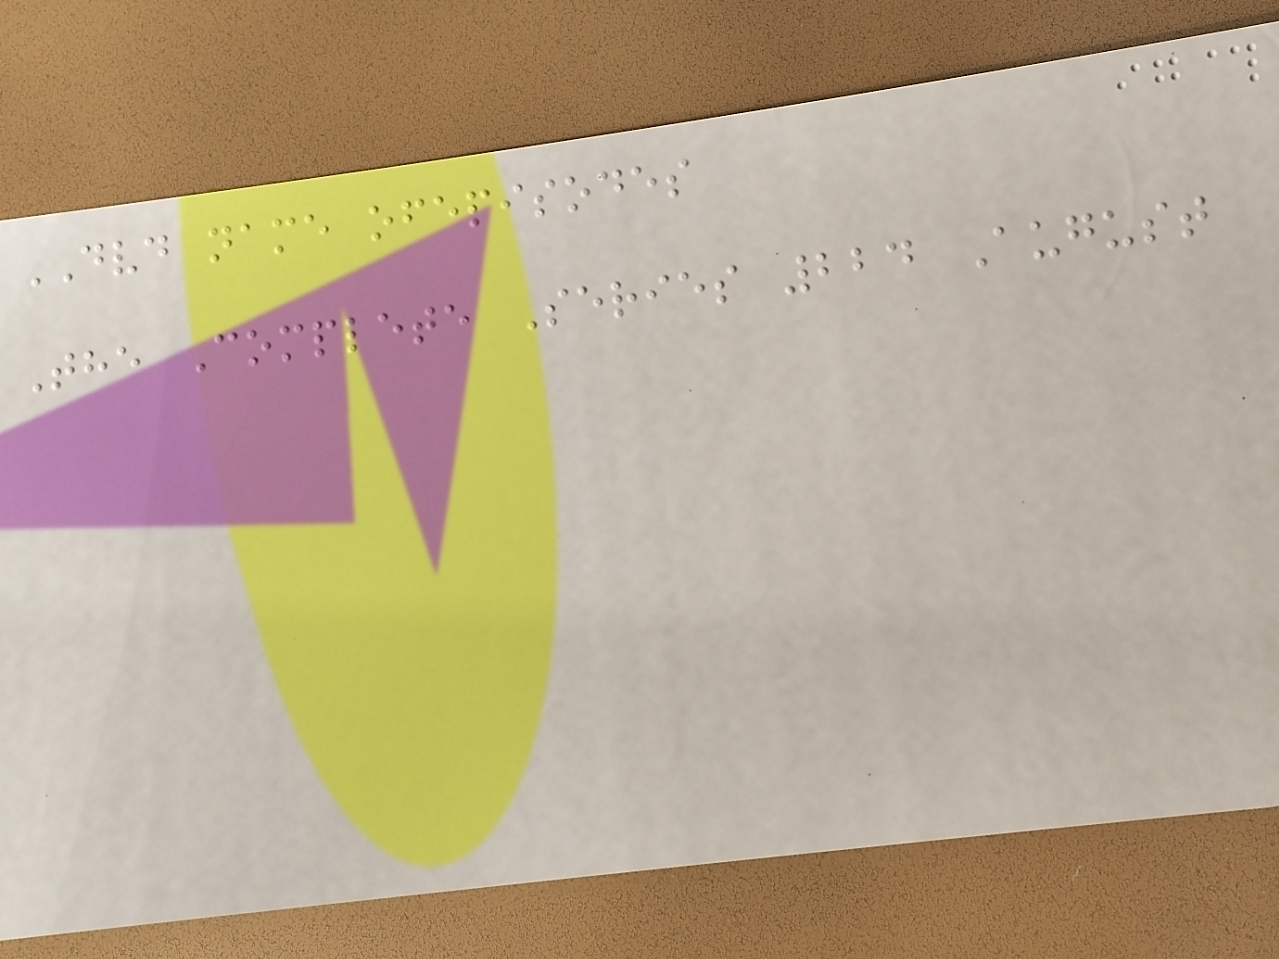DVD name ofepisodes
The Complete Series 224 August
